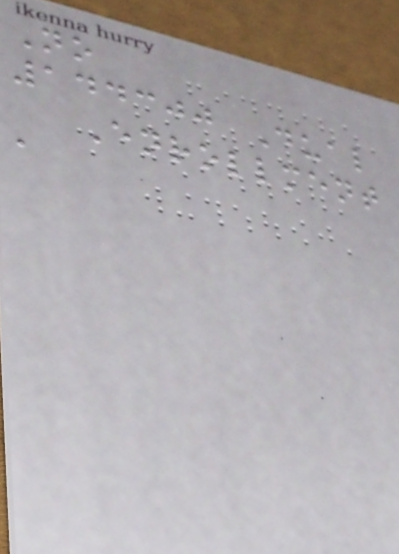No
144300 Dual
Enrollment
a
